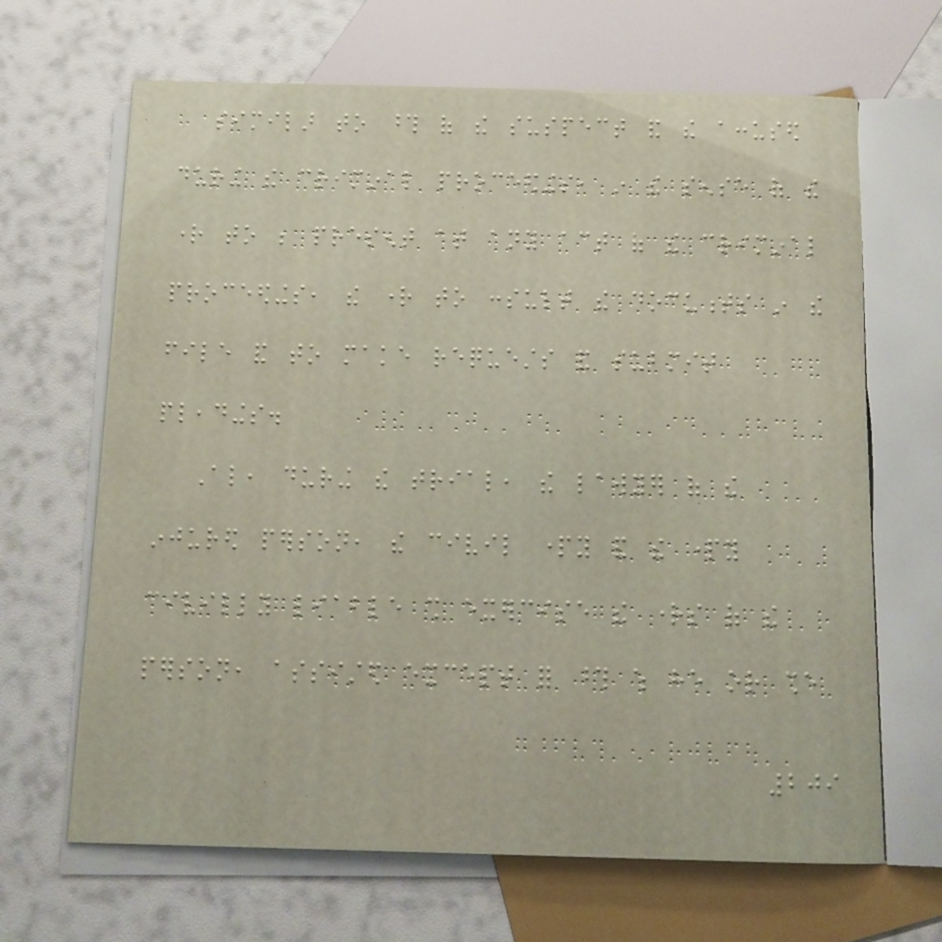similar to those of the suspect and the accused
during the criminal proceedings, in the sense of the
right to be present at any act of the criminal
proceedings, the right to consult the documents in the
file and to make requests and submit
pleadings.
Also, during the trial, the lawyer of the
injured person, the civil party and the party
civilly liable shall exercise the rights of the
person, assisted except for those which he or she
209
